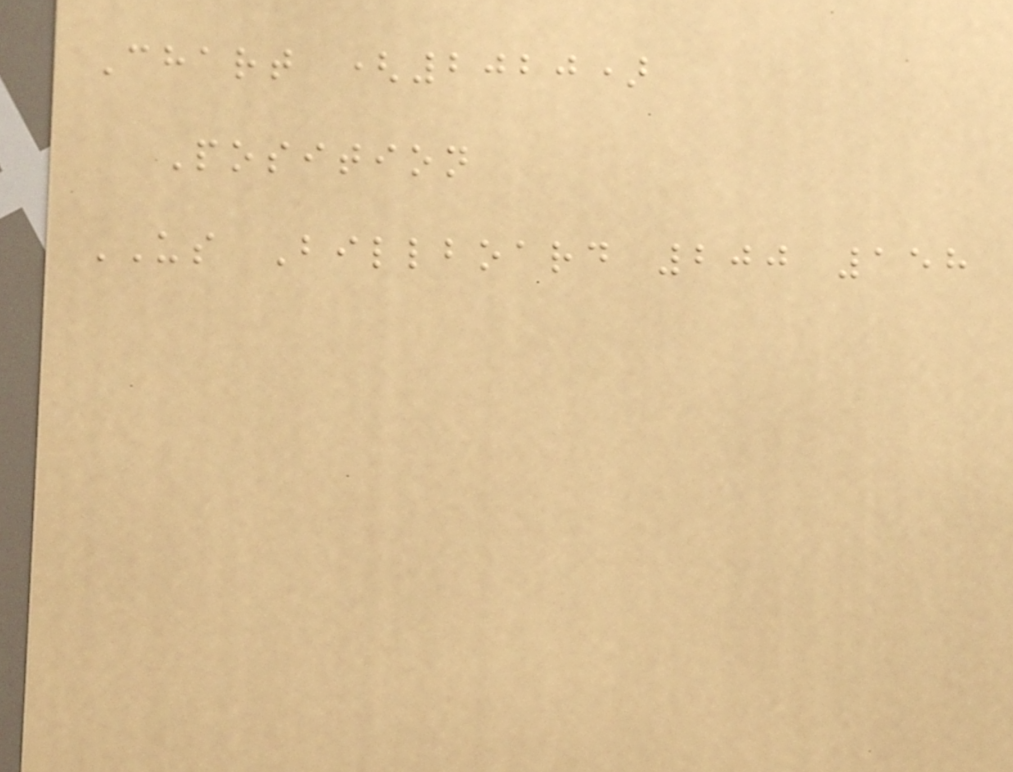Chart (2020)
Position
US Billboard 200 158
